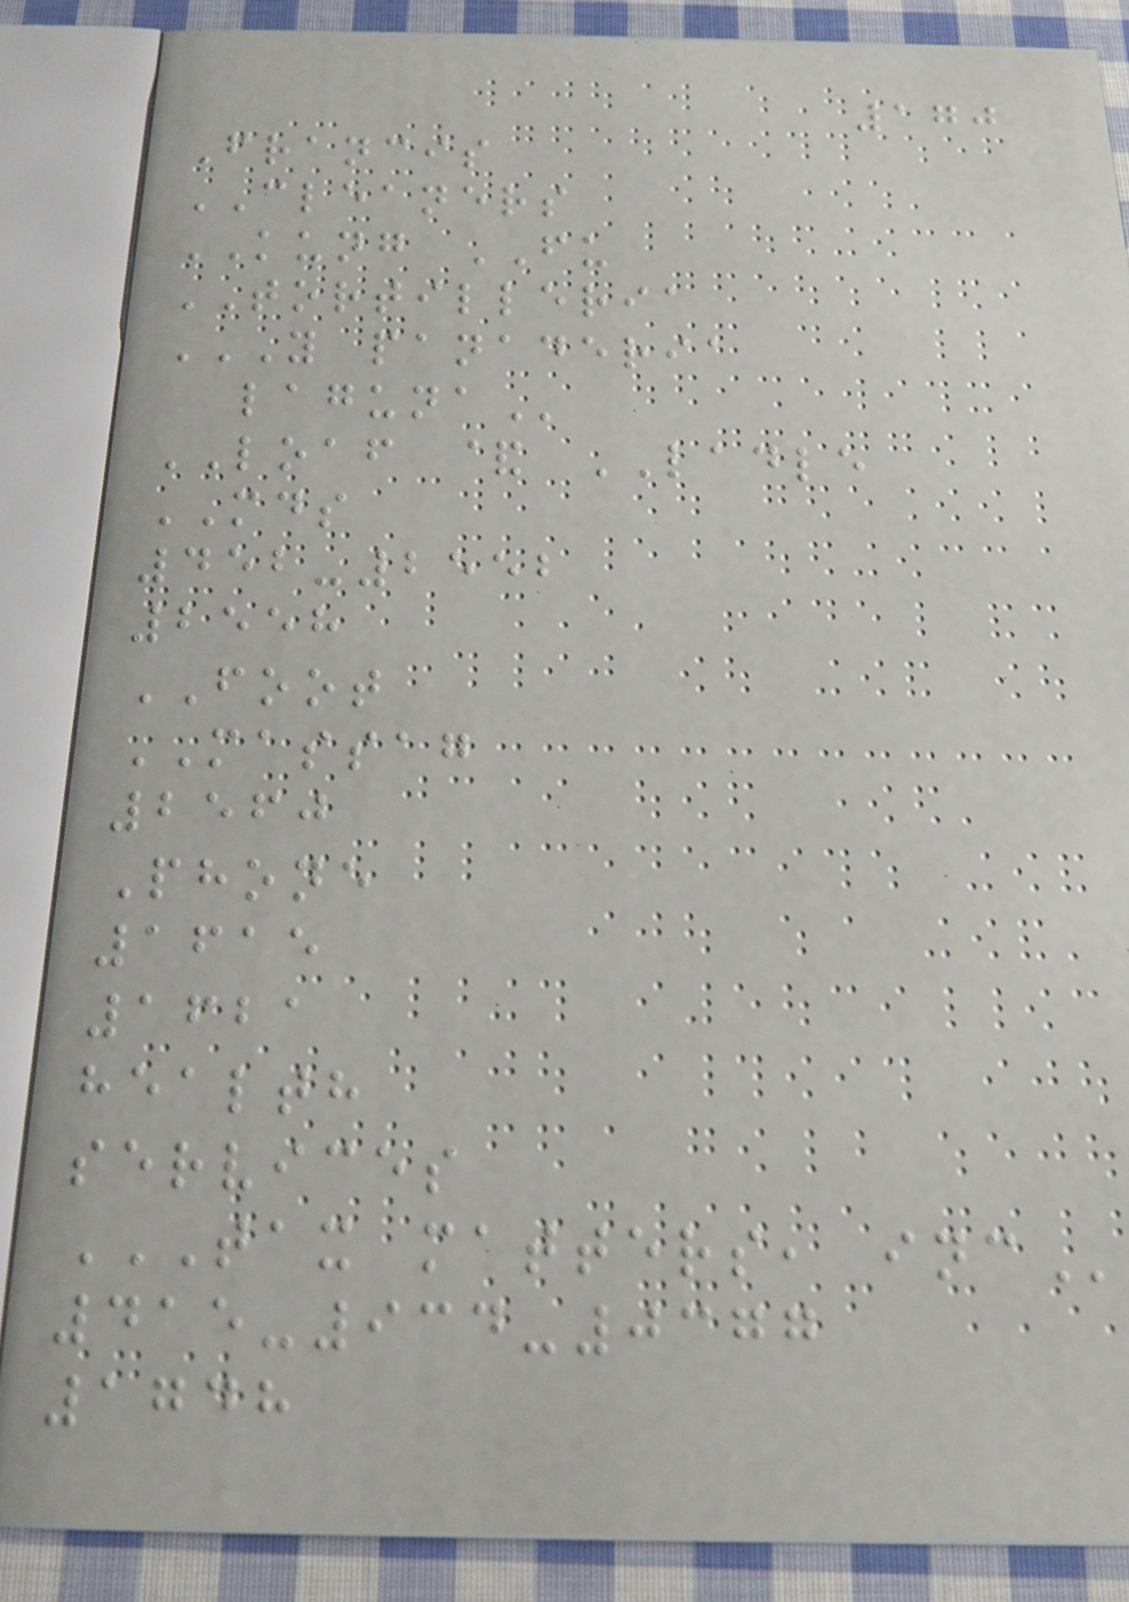170
Francis
CLEANERS
KUNG FU
TORTILLERIA
Y PANADERIA
LAGUNA
LOAF & LADLE
MDS
452-2552
2558
FOOT
MASSAG
2560
Phone
1615
1621
health
services
TAX MATTERS, INC
415-934-0377
1748
